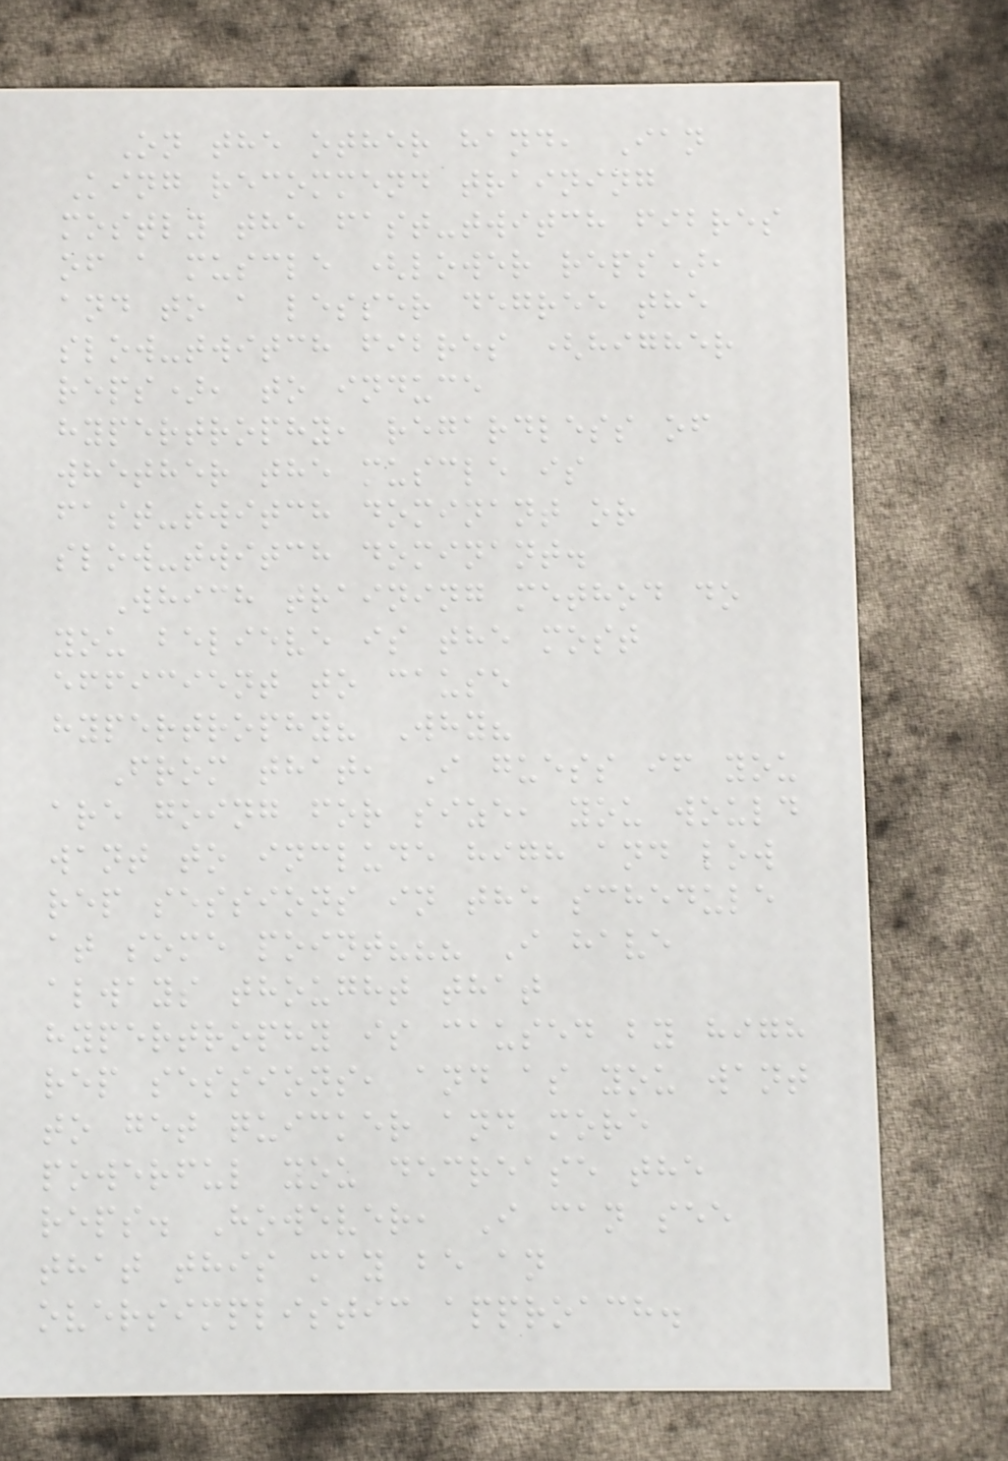On the other hand, Ian
King recommend training
mostly the fast-twitch fibres
of a muscle (lower reps),
and to a lesser degree the
slow-twitch fibres (higher
reps), to induce
hypertrophy, regardless of
whether the muscle is
fast-twitch dominant or
slow-twitch dominant.
Which training method do
you believe is the most
efficient to cause
hypertrophy? Why?
From that, I guess if you
are going for size, you would
want to include high and low
rep sessions in the schedule
at some point??? I have
always thought that
hypertrophy is caused by high
rep sessions, and as you want
to get quicker and more
powerful you decrease the
reps. However, I can see
that this may be an
oversimplistic approach.
